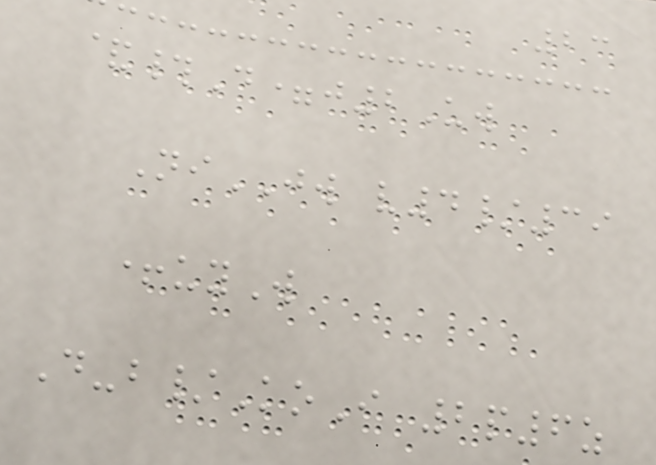23
&#D=j2Uw
NiJW v4/39
+uyW
D-b/KoI 2p6z
